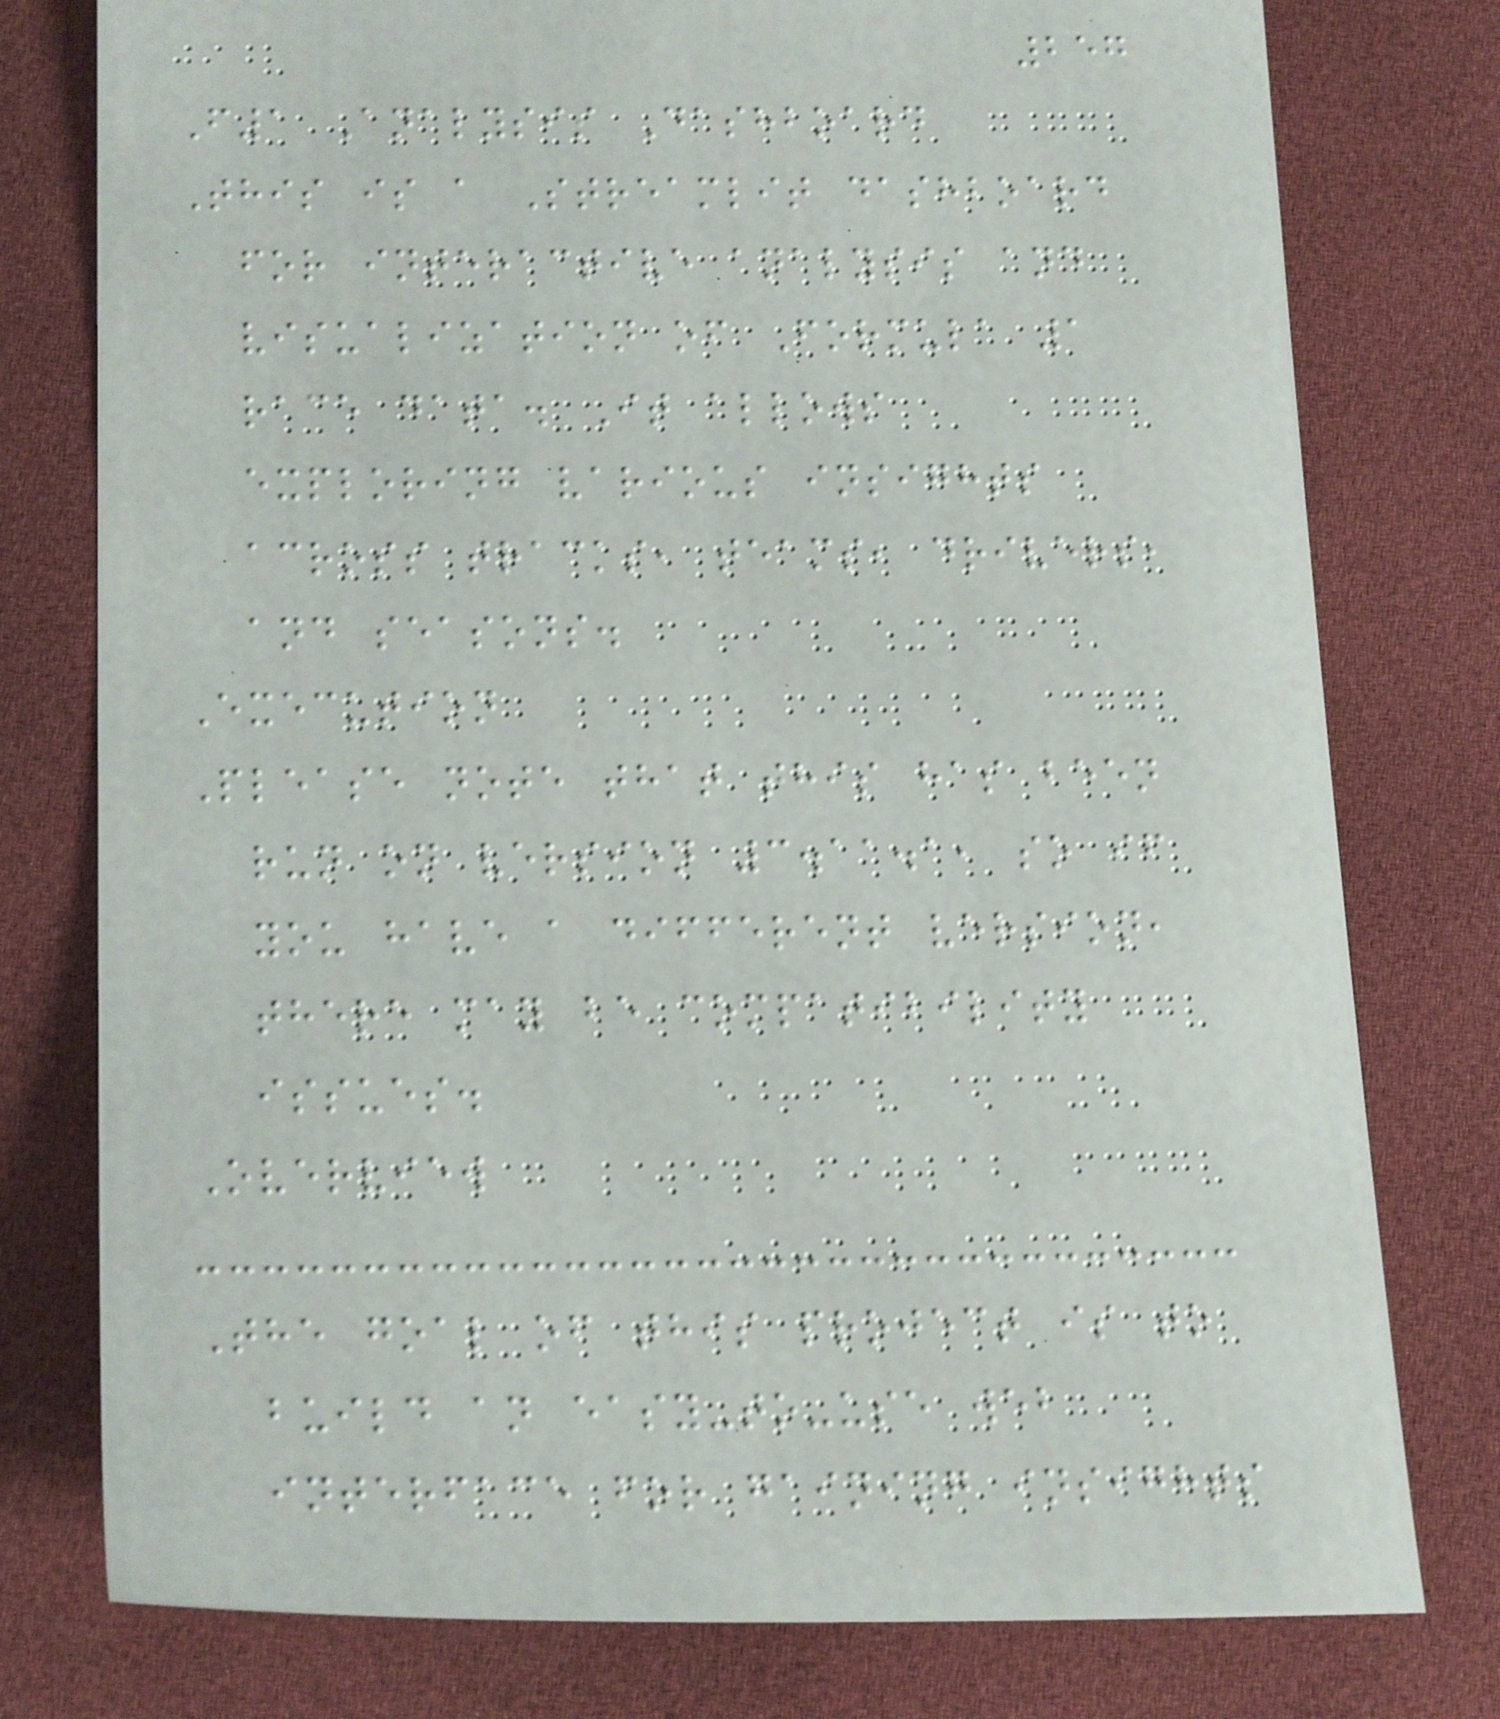257
F1 Analysis Dashboard
This is a Streamlit dashboard
for interactive analysis and
visualization of Formula 1
race data. It allows
exploring various insights
across tracks, teams, drivers,
and seasons.
Execution
Please note that this has been
run on version 3.11.1, so if
you have a different version,
there may be compatibility
issues.
Overview
The goal of this project is to
build an easy-to-use web
interface for gaining insights
